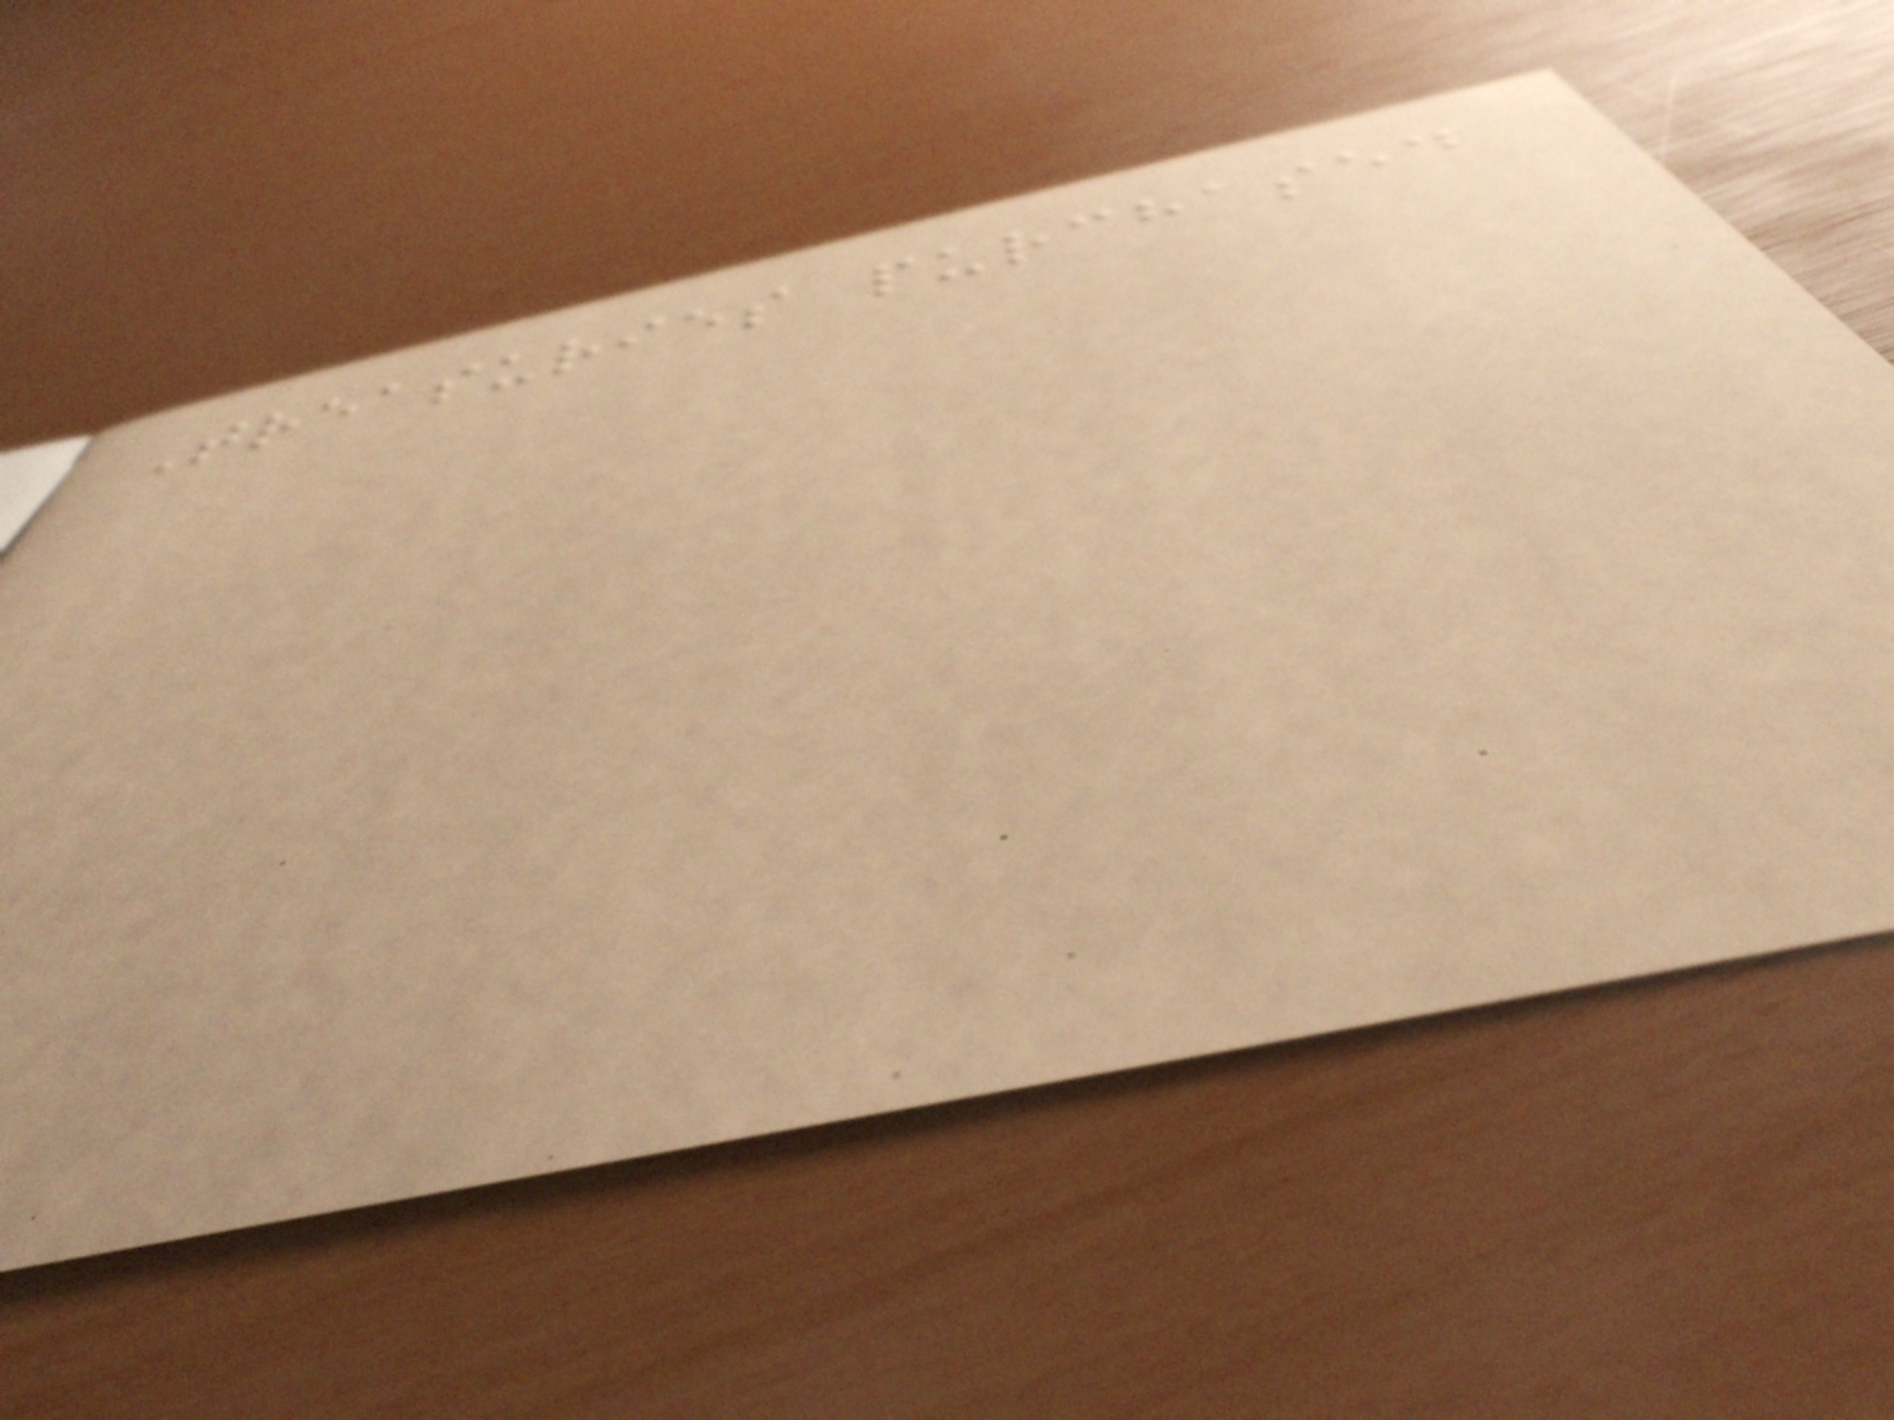Treasuries purchased
